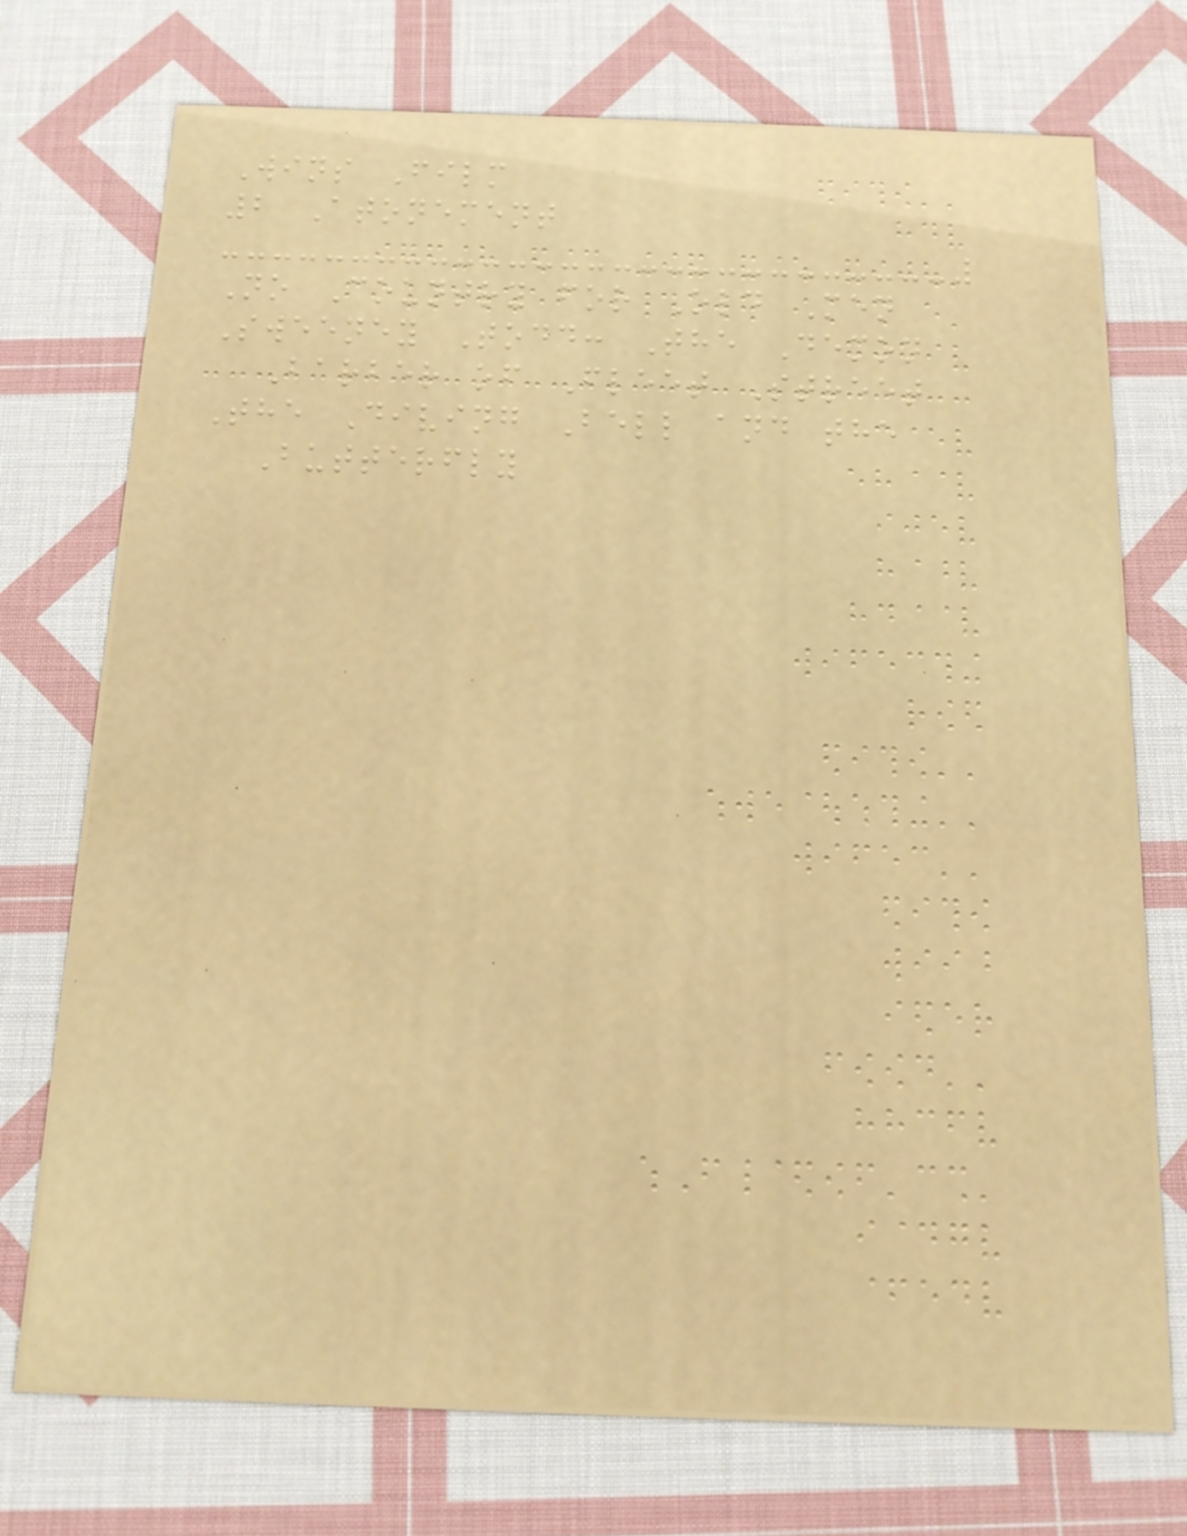Wins Film
2 Atonement
No Country for Old Men
Sweeney Todd: The Demon
Barber of Fleet Street
The Diving Bell and the
Butterfly
